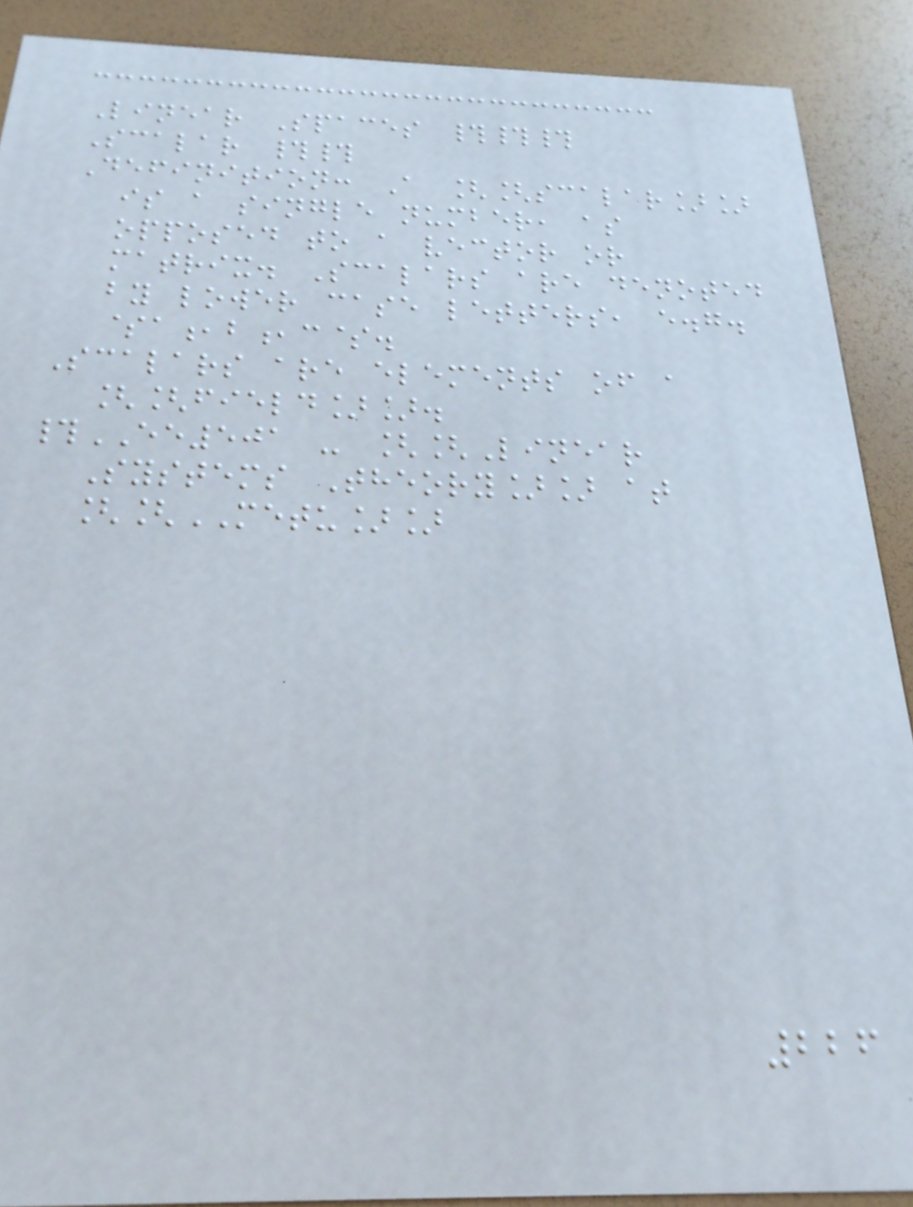Linear Spaces ###
Scalar ##
Definition: A [[scalar]]
is a single number, as
opposed to a vector or
matrix. Scalars are denoted
by lower case letters, e.g.
$a,b,c$.
Scalars are elements of a
[[field]].
#EE501 - [[Linear
Systems Theory]] at
[[METU]]
226
